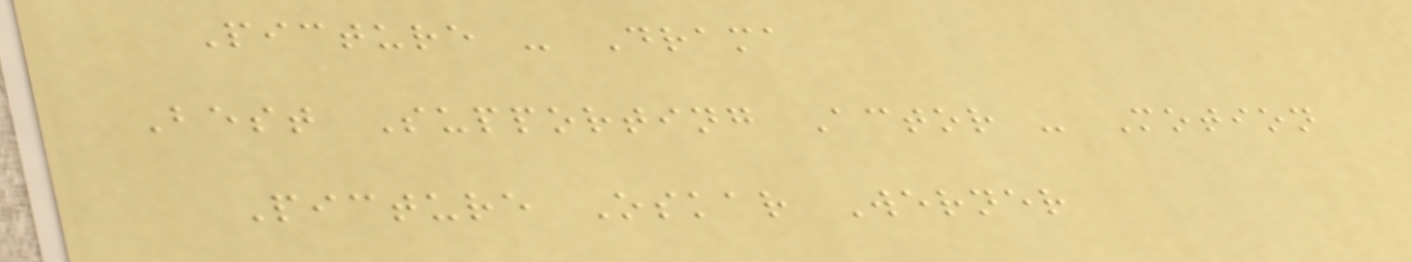Picture - Drama
Best Supporting Actor - Motion
Picture Oskar Werner
